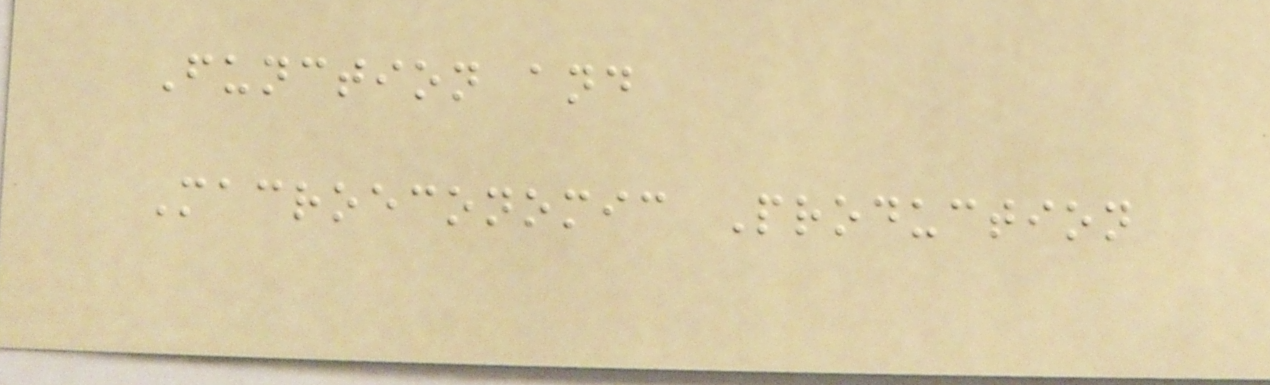Function and
Macroeconomic Production
